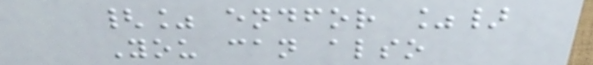{% endfor %}
You can also
